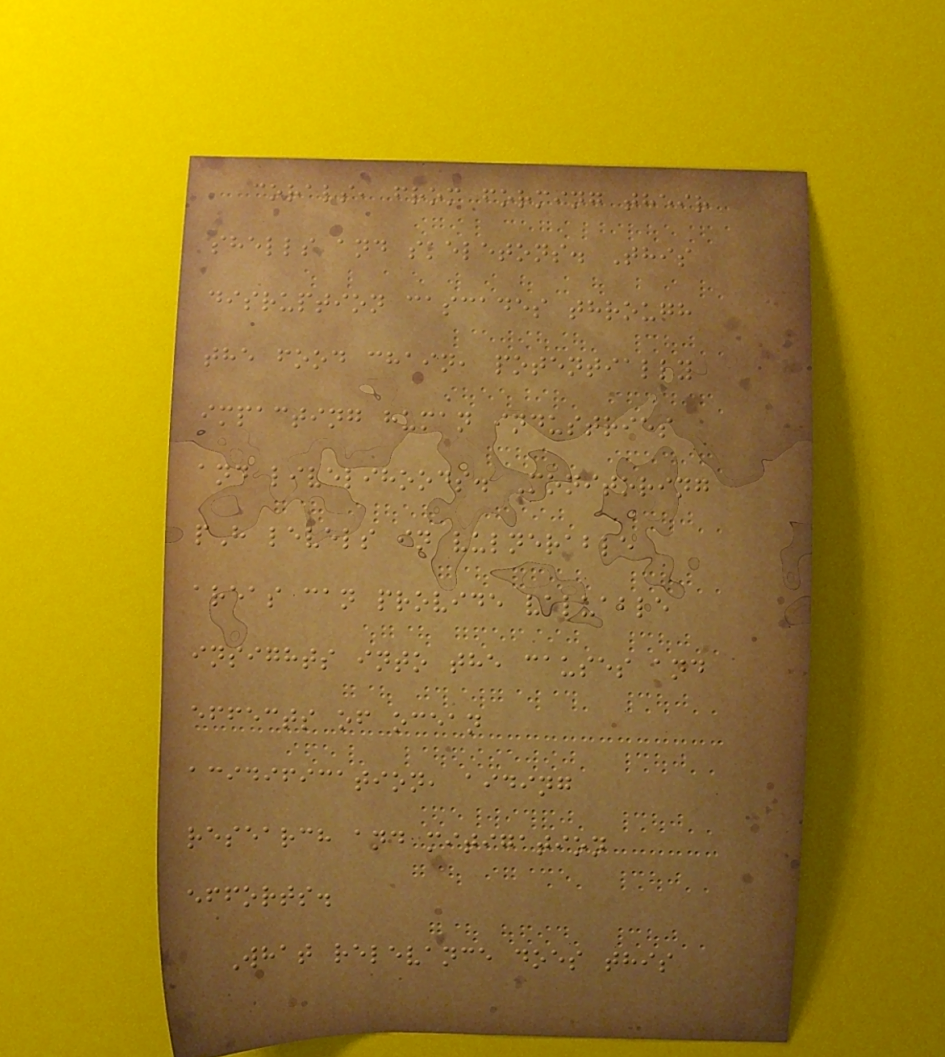corals, from forming their
shells and skeletons. This
disruption cascades through
the food chain, potentially
impacting human industries
and livelihoods. Monitoring
pH levels in vulnerable
areas can provide valuable
insights into the causes and
effects of ocean
acidification, aiding
research and mitigation
efforts.
What relevance does this
